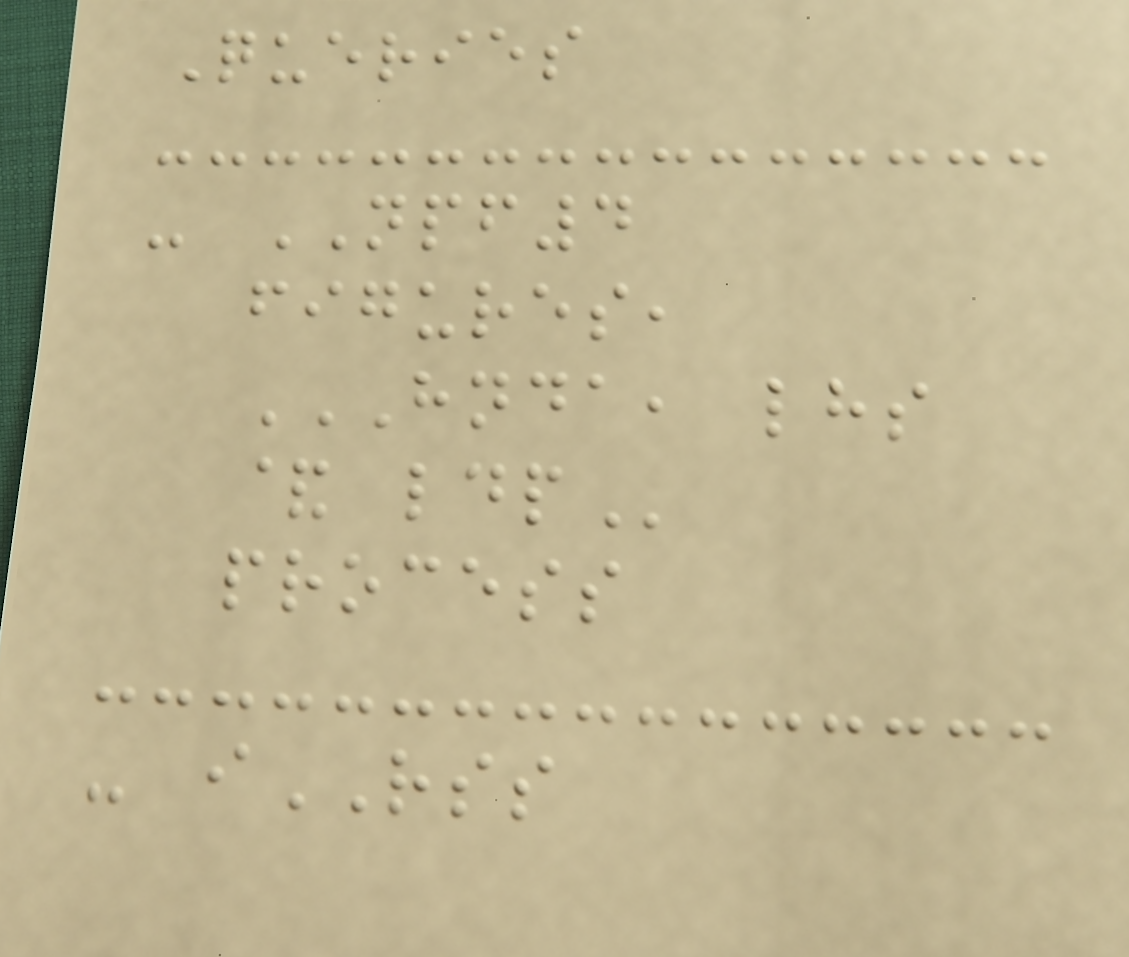Queries
- NPF4
figures,
HNDA, LHS
& LDP
process
- iRSS
